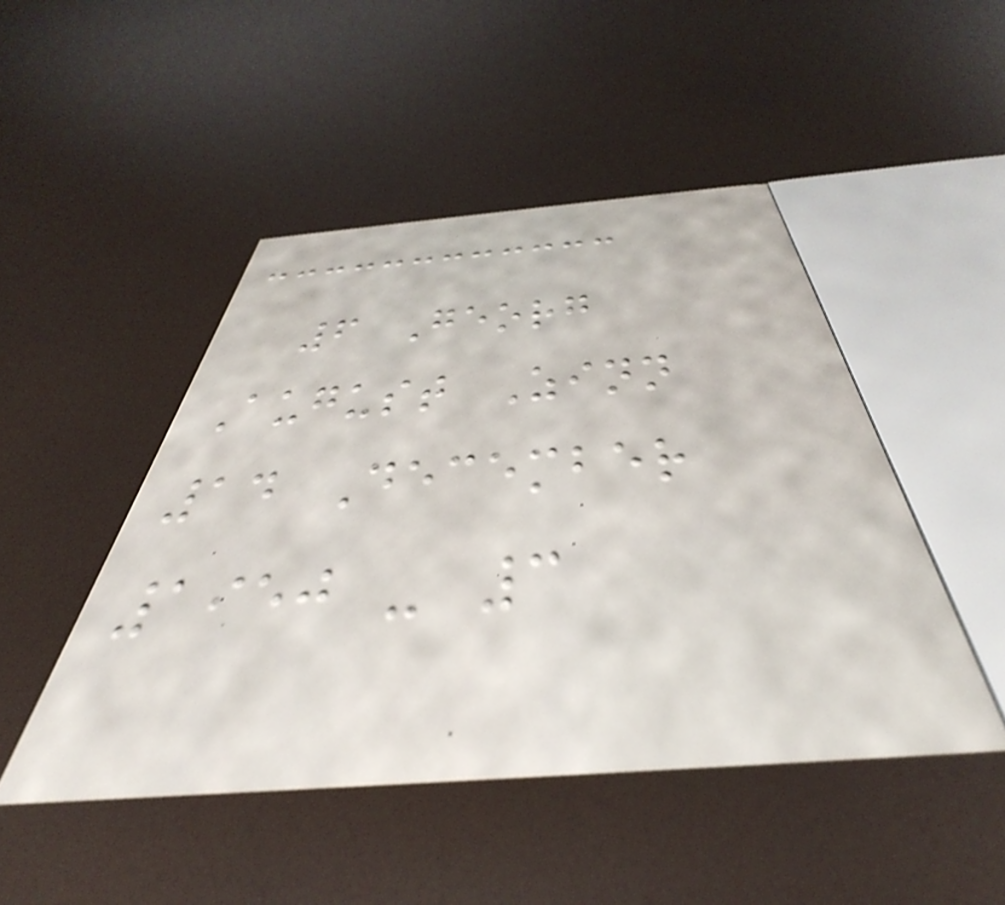6 Georg
August Zinn
14 December
1950 - 3
